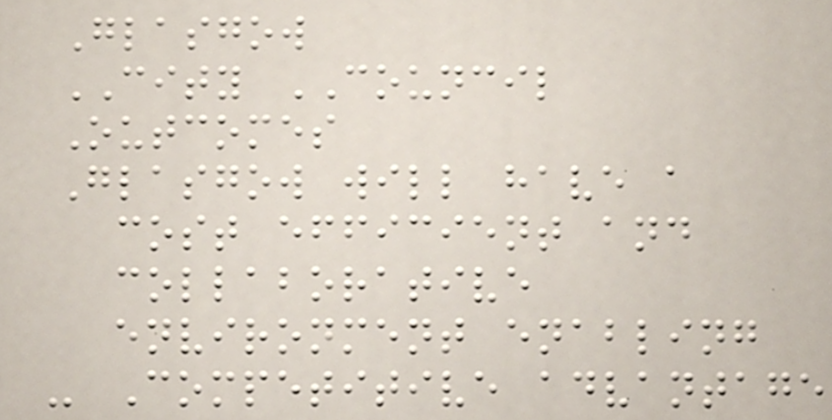Glasgow
CITY COUNCIL
Outcomes
Glasgow will have a
cost efficient and
collaborative
environment enabling
- Competitive advantage
